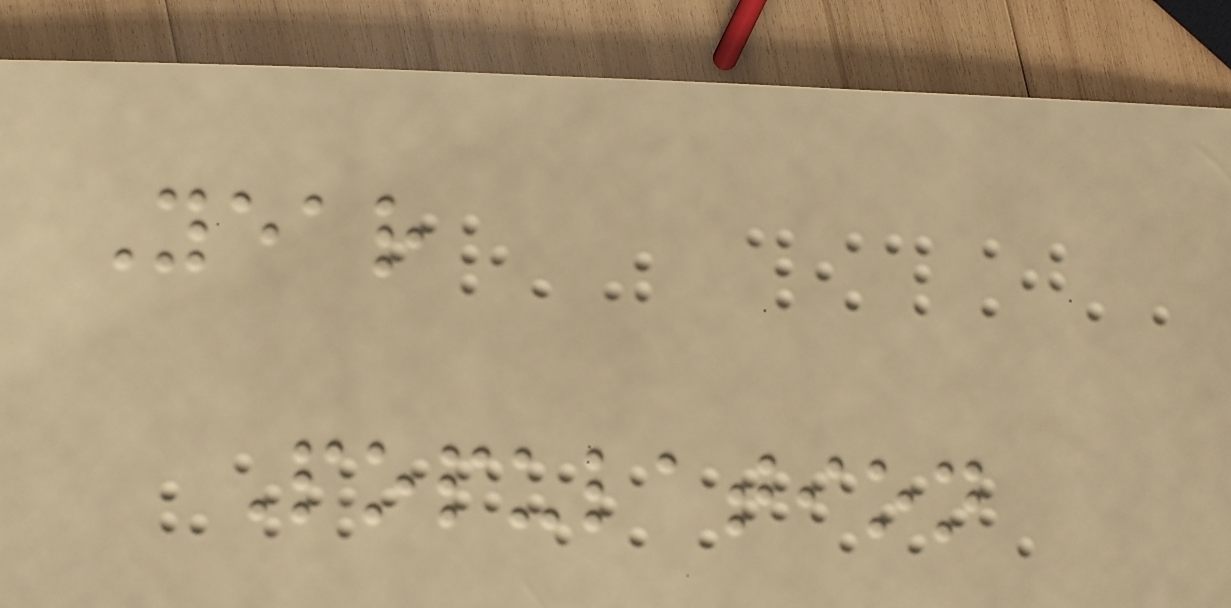Year
Population
